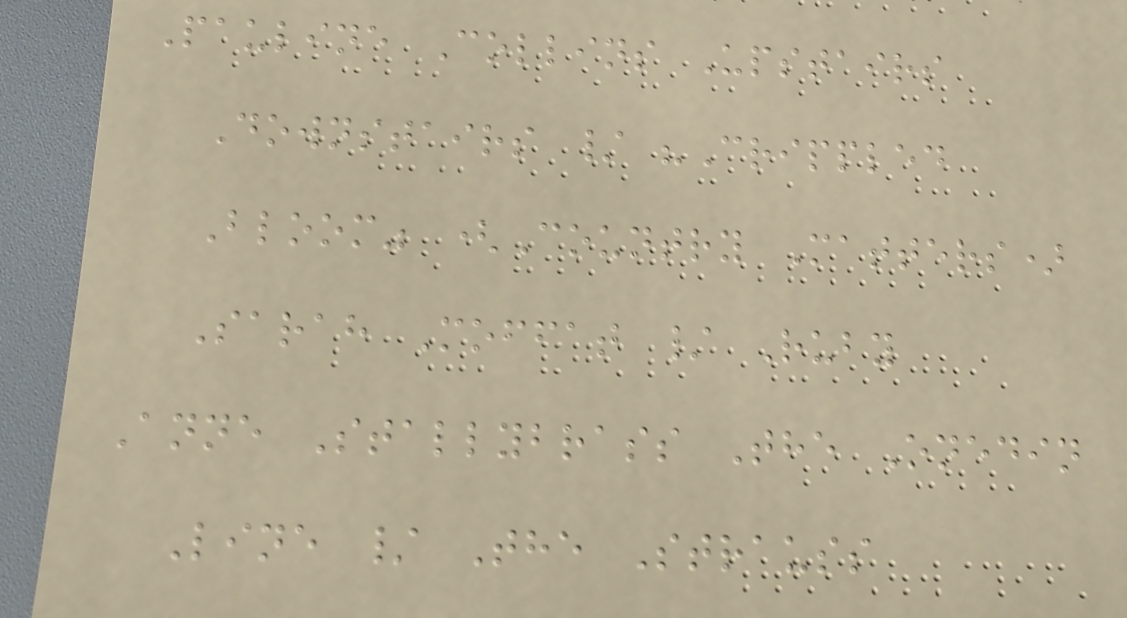Pauline Collins Upstairs
Downstairs / "Crippled
Bloom" (Country Matters)
Sarah Moffat / Ruby
Anne Stallybrass The Onedin
Line / The Strauss
